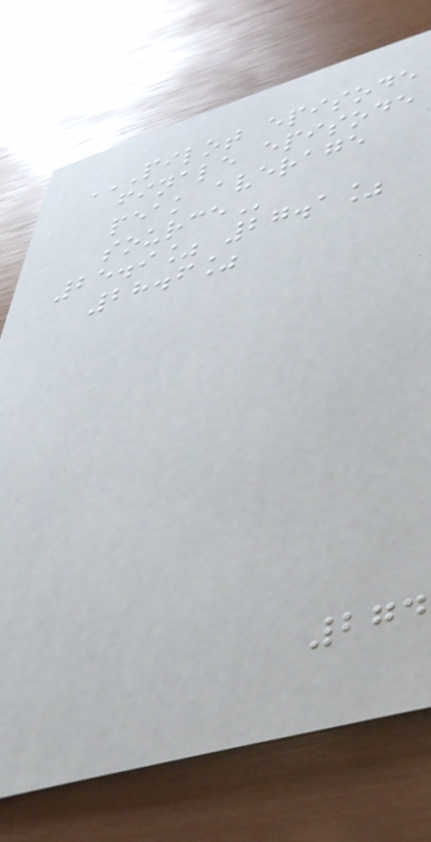PILOT EPISODE
FINALE EPISODE
PEAK AVERAGE
SOURCE
25.9% 27.1%
28.6%
274
